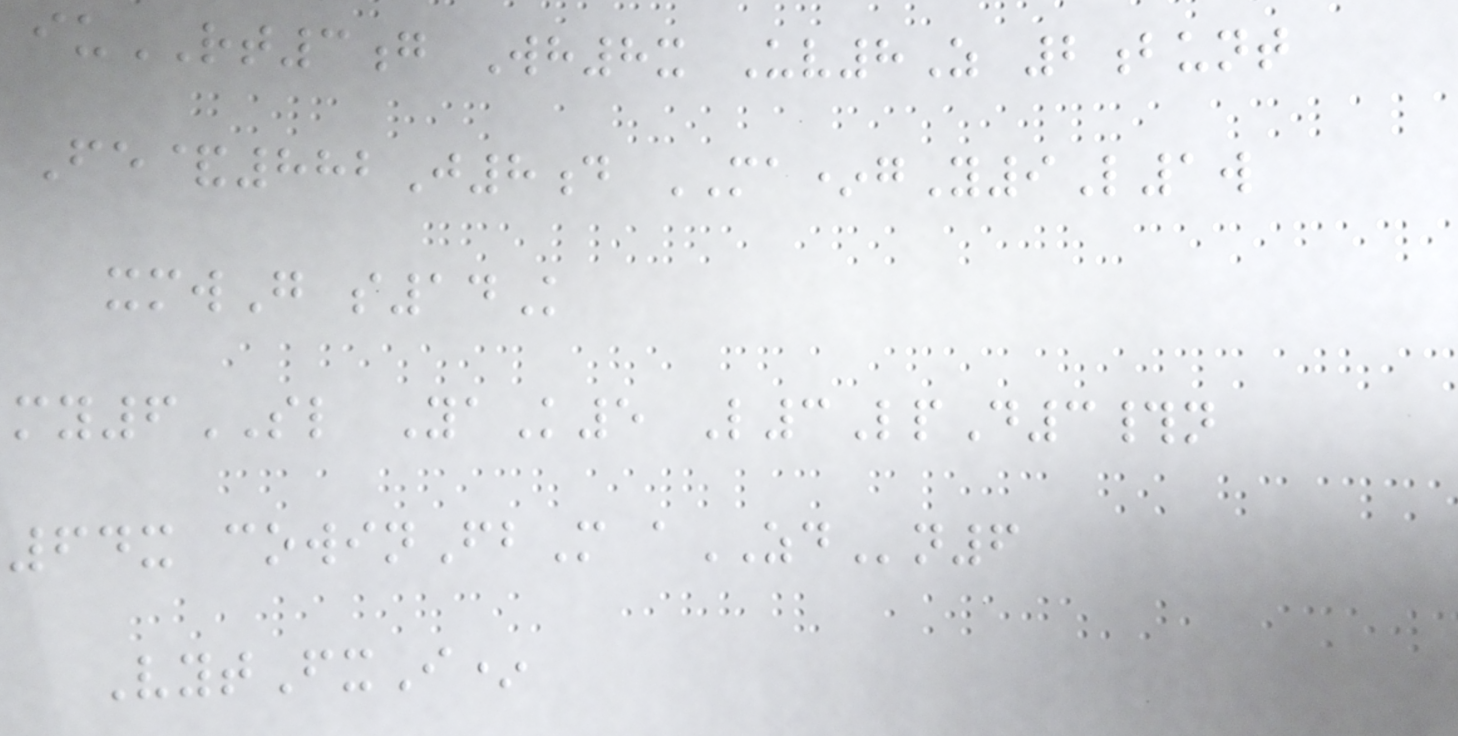iuRT3g Wh8x Uv8Z 2bunt
Fe&882J8d MA*gY9L1w
xmwG s14K
my6SL YaK5 L3LpD3#n
64x cowinFbM aZDn6
VytFxI*
